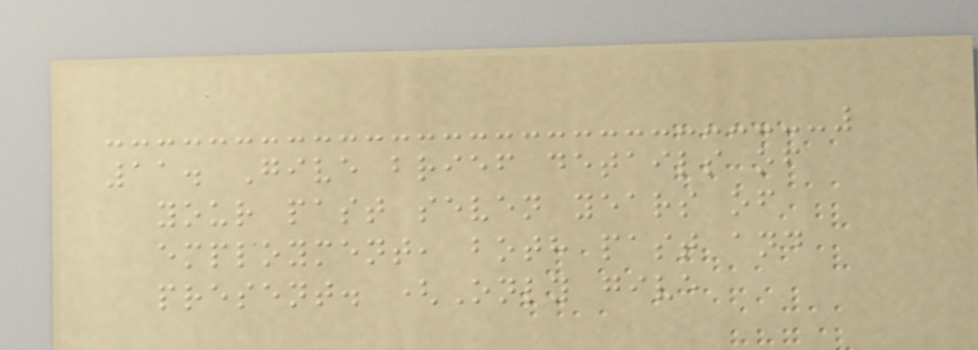11. Give brief details of
your past seven years of
employment, both past and
present. (Only give
